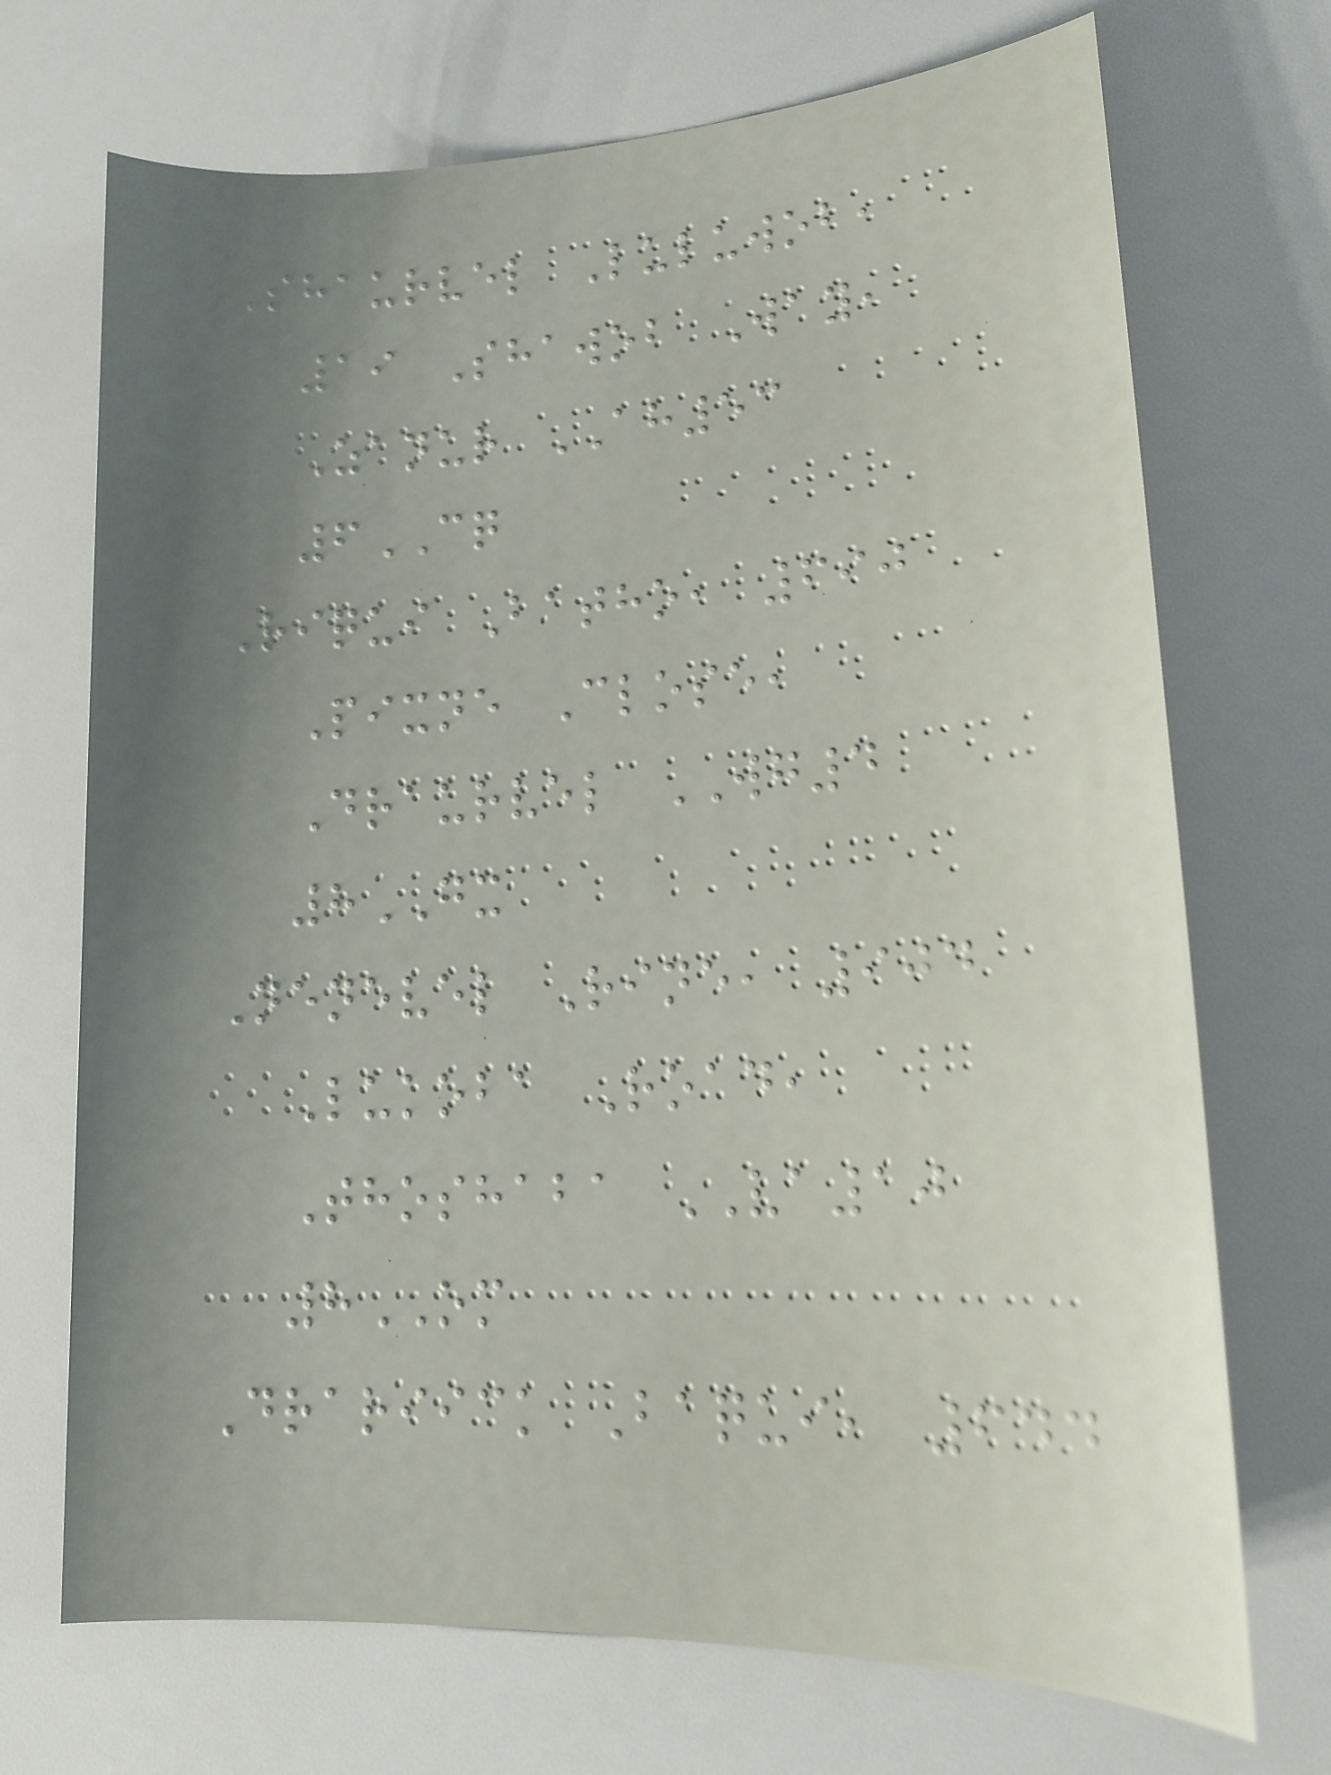Shaurvel Luluwob,
19 Shawob Way,
Zanur AH53
6CQ
Riqui Batho, 690
Pixne Close,
Draurvel WG4
8GX
Nenevel Rine, 904
Lukoba Road,
Thoshaba VA10
8OM
Drariick Baqui, 644
